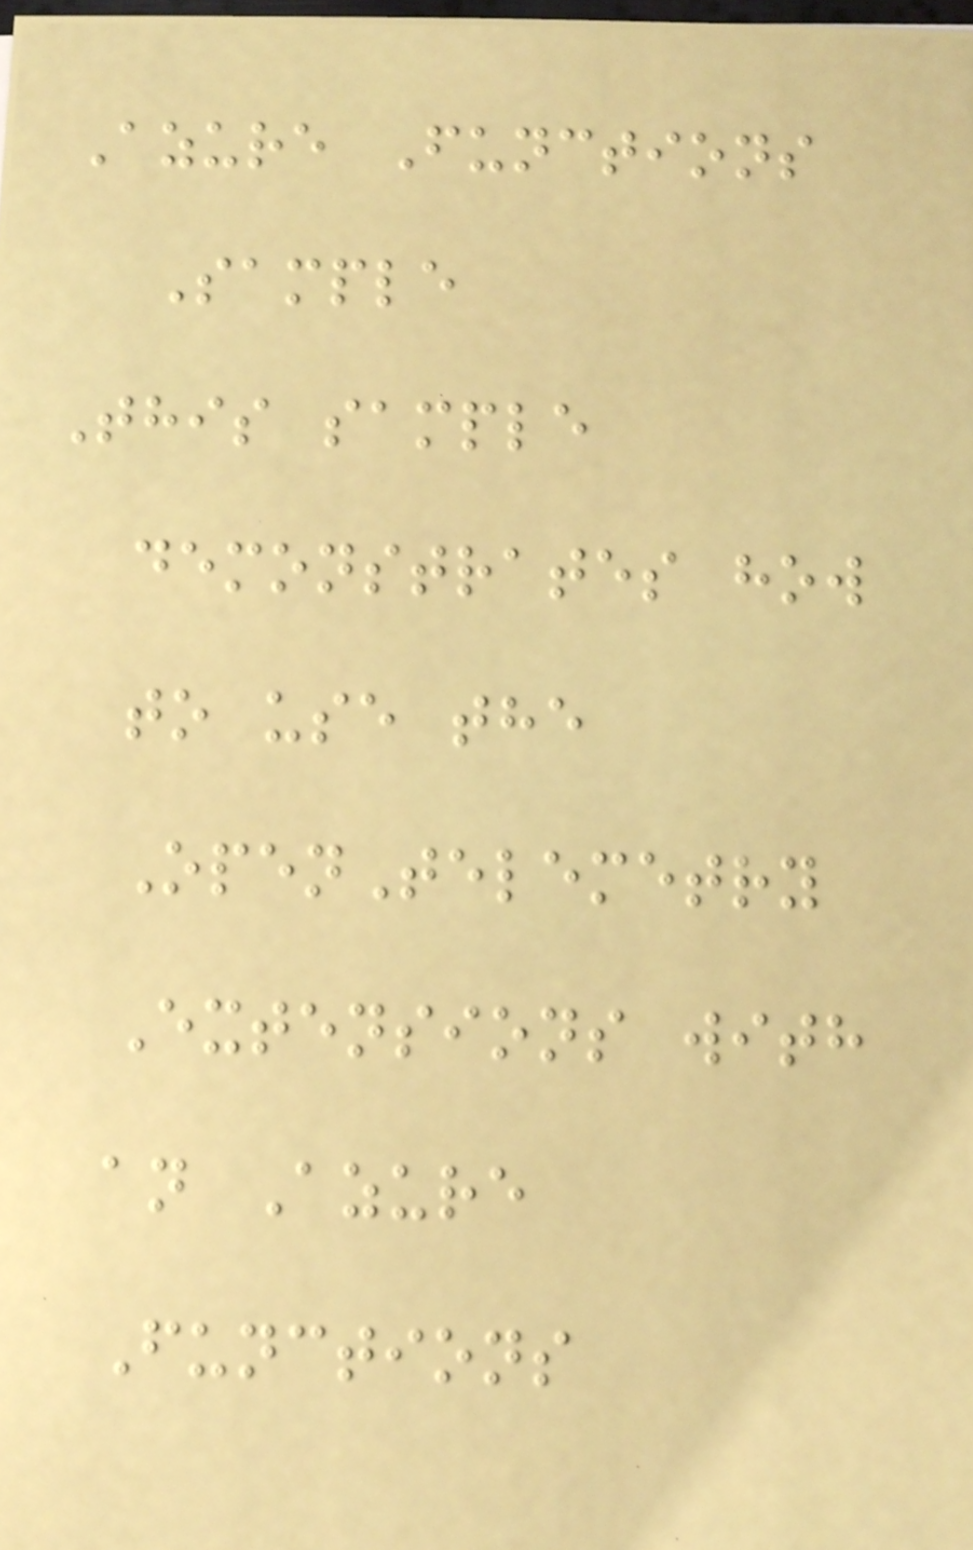Azure Functions
Sample
This sample
demonstrates how
to use the
OpenTelemetry
Extensions with
an Azure
Functions
